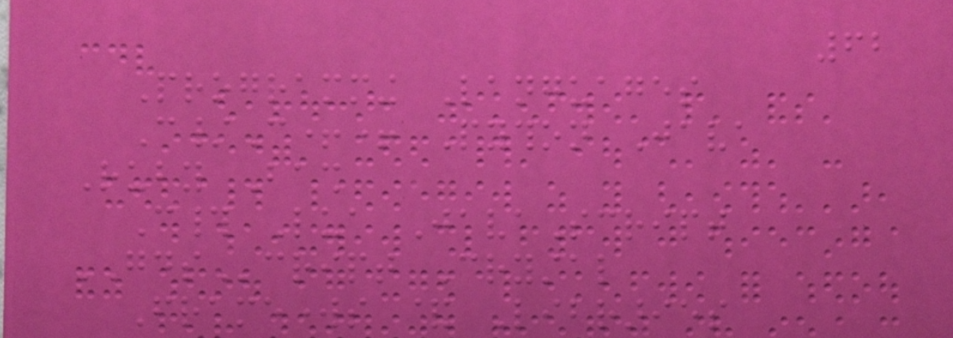62
Programming Languages
C/C++ Python Java
Ruby Bash
C# Lua JavaScript
GDScript Crystal
Frameworks & Libraries
